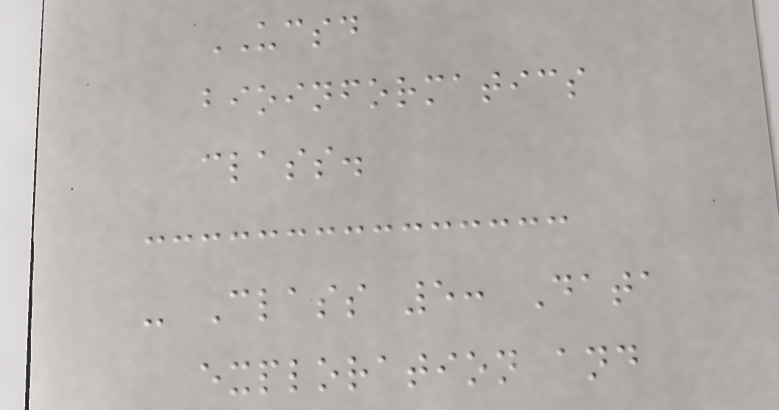UCSD
bioinformatics
class.
- Class 5: Data
exploration and
